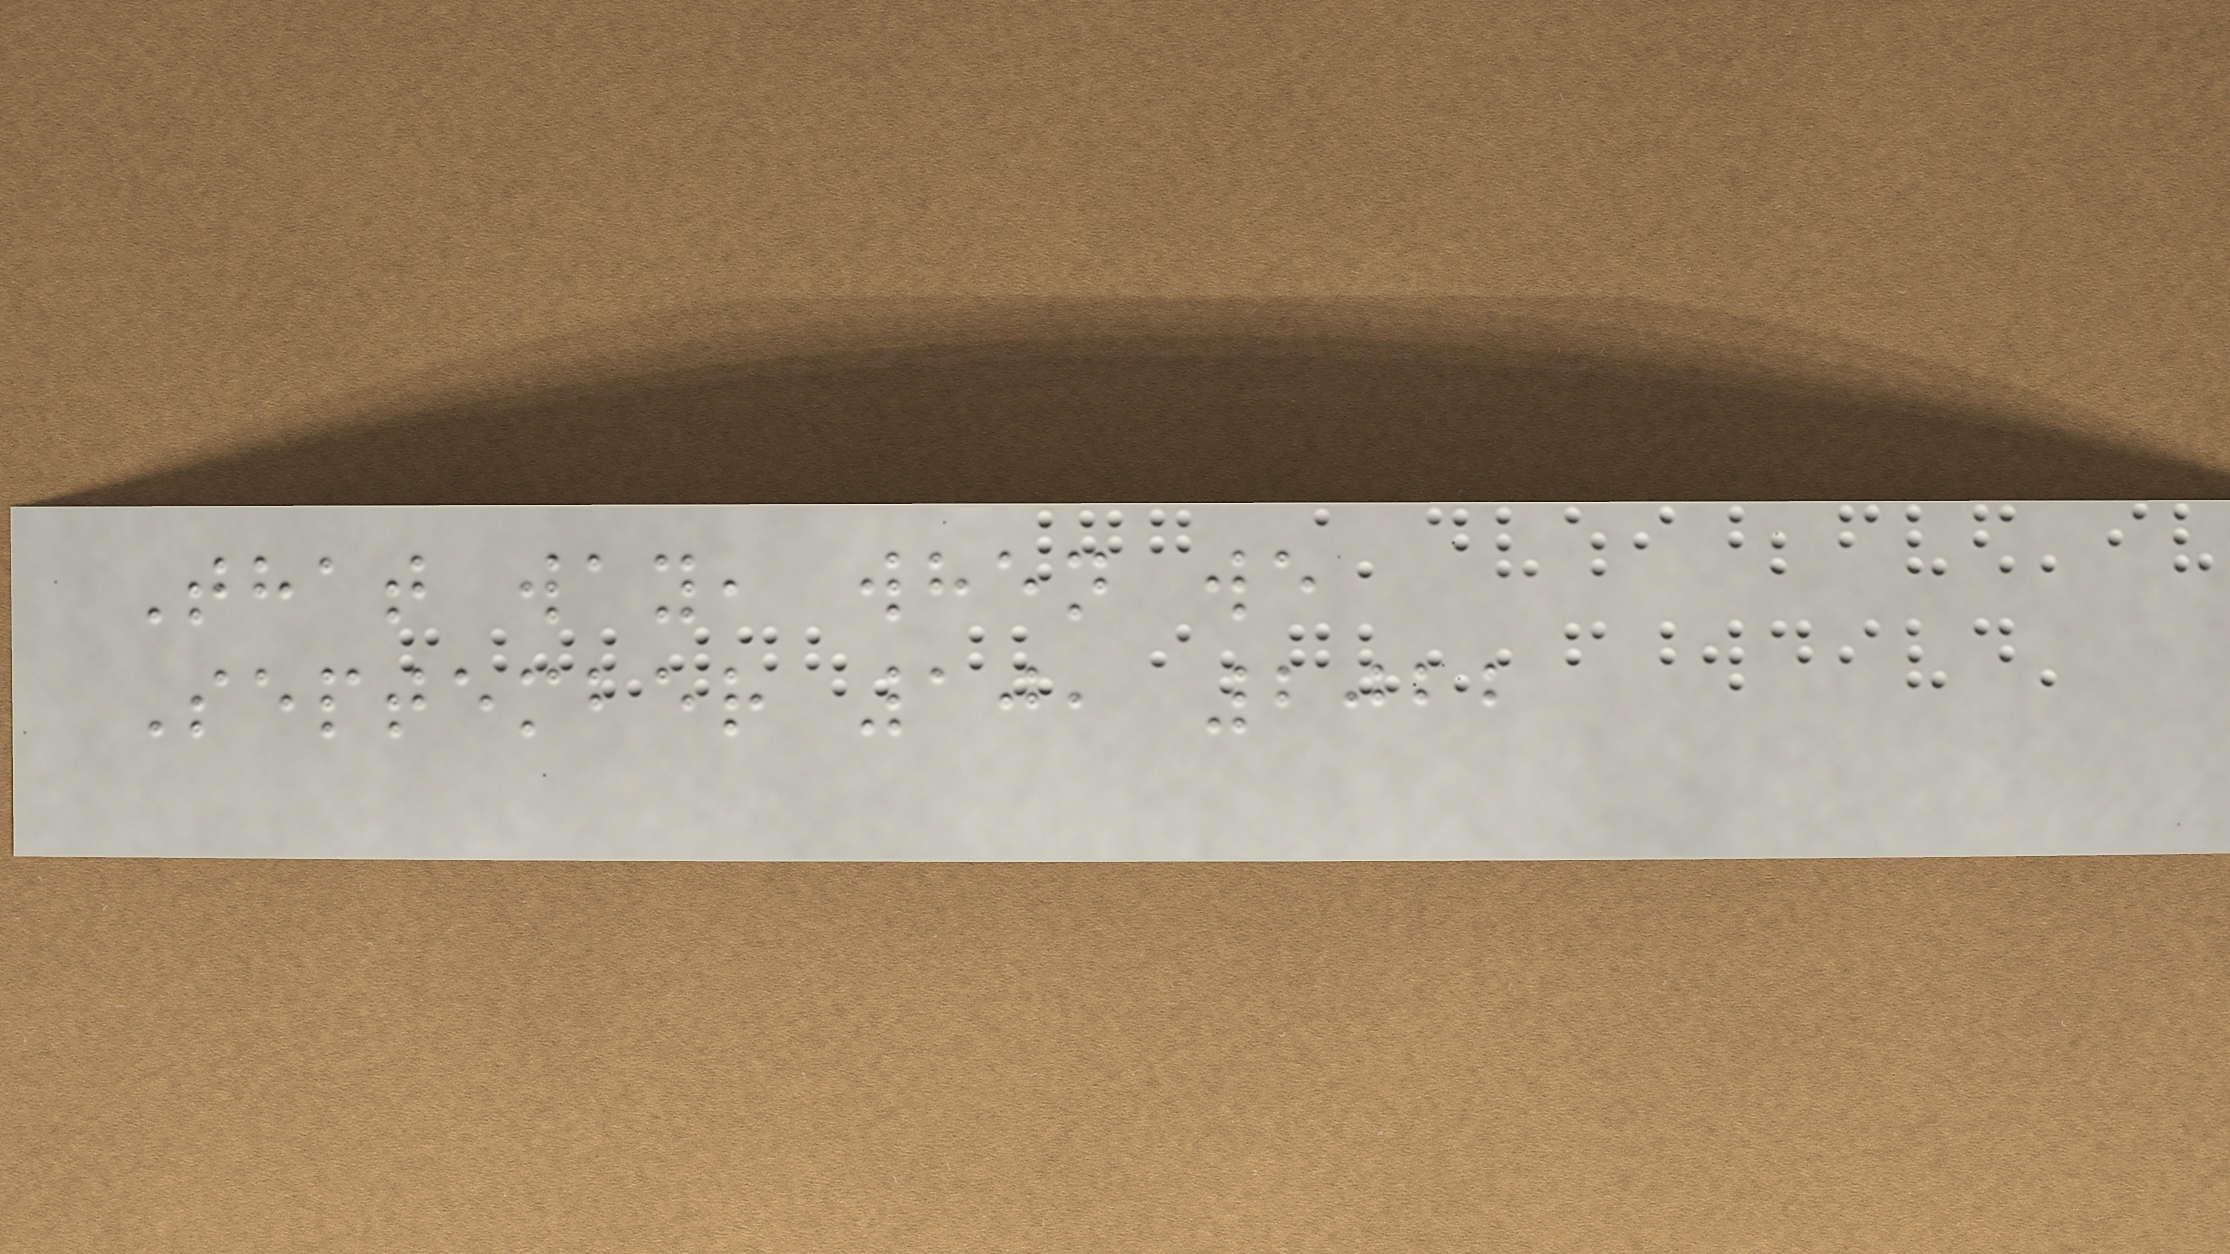That way, when we
September 10, 2022
